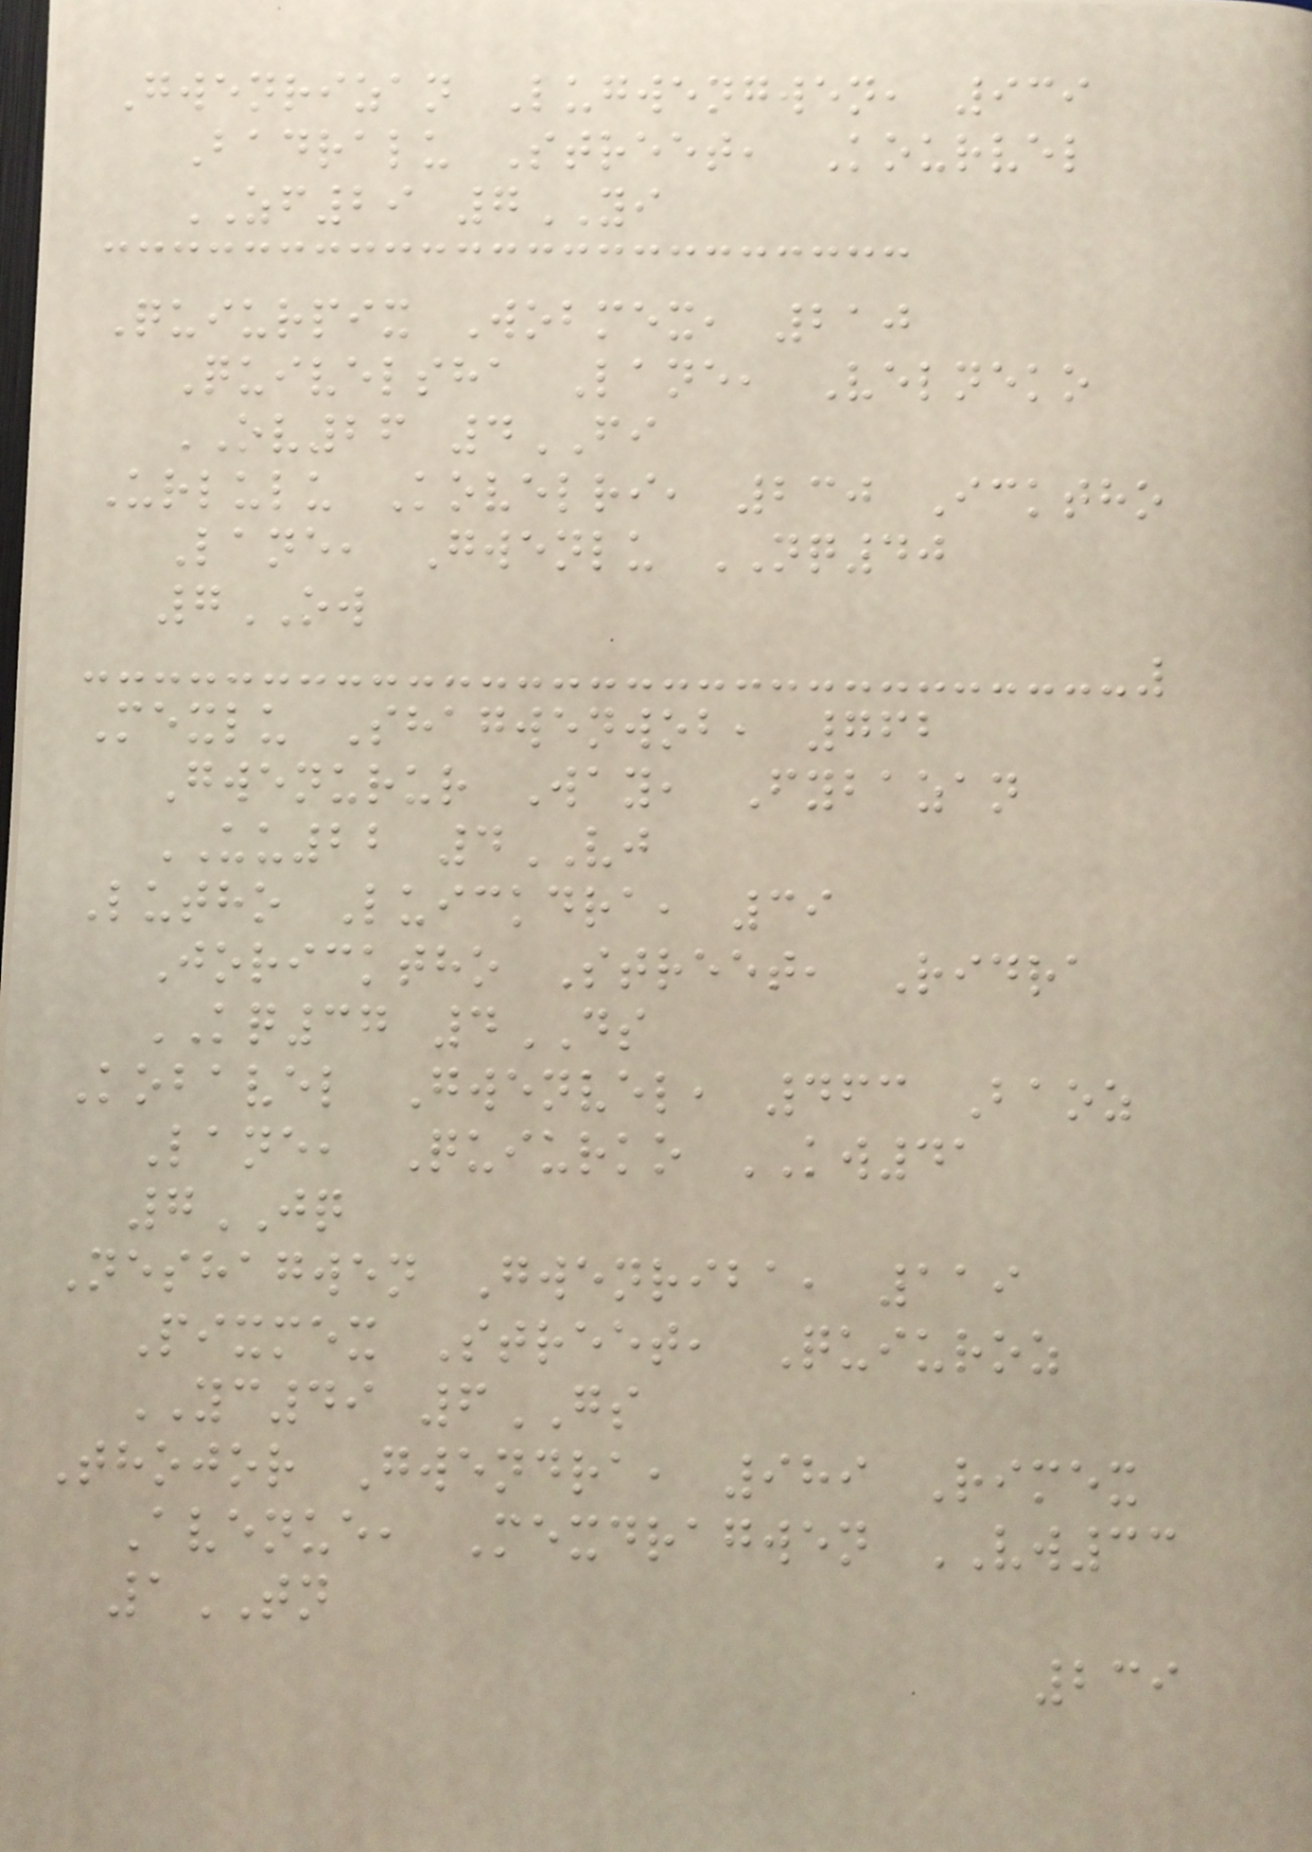Gwenrizan Lugwengwen, 939
Badralu Street, Kourvel
ZF29 7YI
Quiurpix Wobmex, 210
Quivelsha Lane, Velneko
OV26 4FI
Urlulu Kovelri, 230 Icktho
Lane, Gwenlu NQ40
7OW
Mexlu Shagwenwob, 762
Gwenurur Way, Fybazan
UU22 4VJ
Lutho Luickdra, 39
Joricktho Street, Ridra
KQ37 4DS
Kobavel Gwenvel, 463 Baoz
Lane, Quiurko KW41
7JQ
Neshagwen Gwenriba, 119
Pixmex Street, Quiuroz
YC49 6GS
Thojor Gwendra, 989 Rimex
Avenue, Mexdragwen VW33
1TN
239
